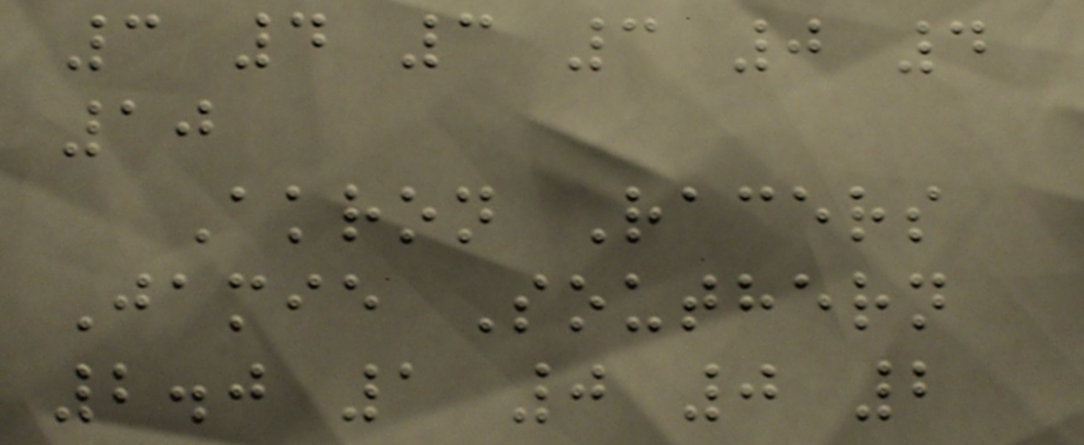3 4 3 3 0 4
10
Akron Racers
Jamie Southern
2.0 1 0 0 2
